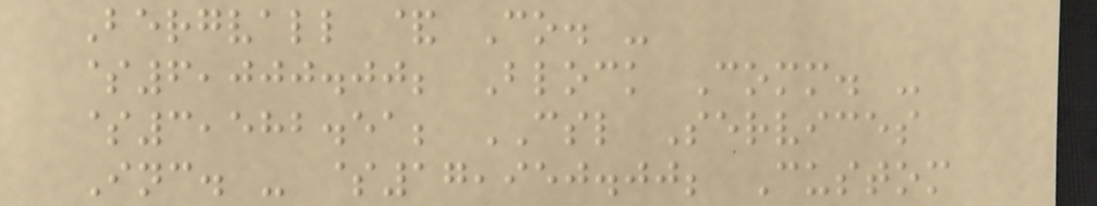Bergvall & Co. -
$6,000.00; Block Comm. -
$3,582.51; CSL Services
Inc. - $17,950.00; Custom
